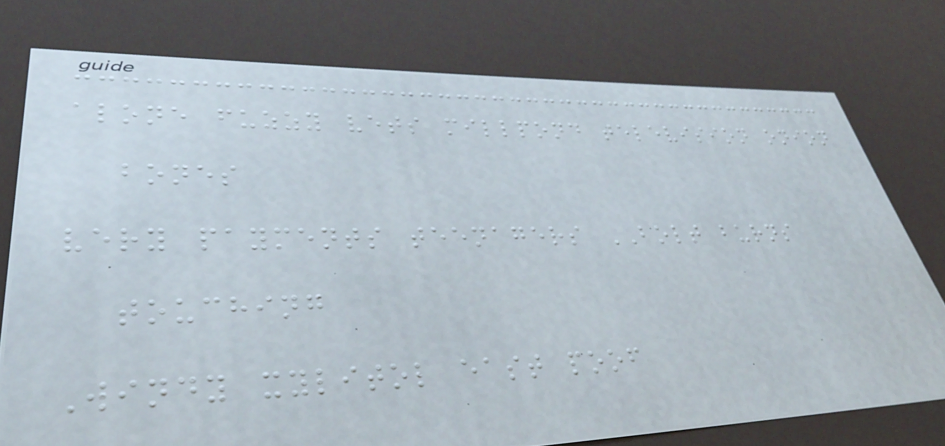alone fuzzy vets millpond television onion
bones
very payments teenagers BOLT burns
touching
Windy xylitol east poof
